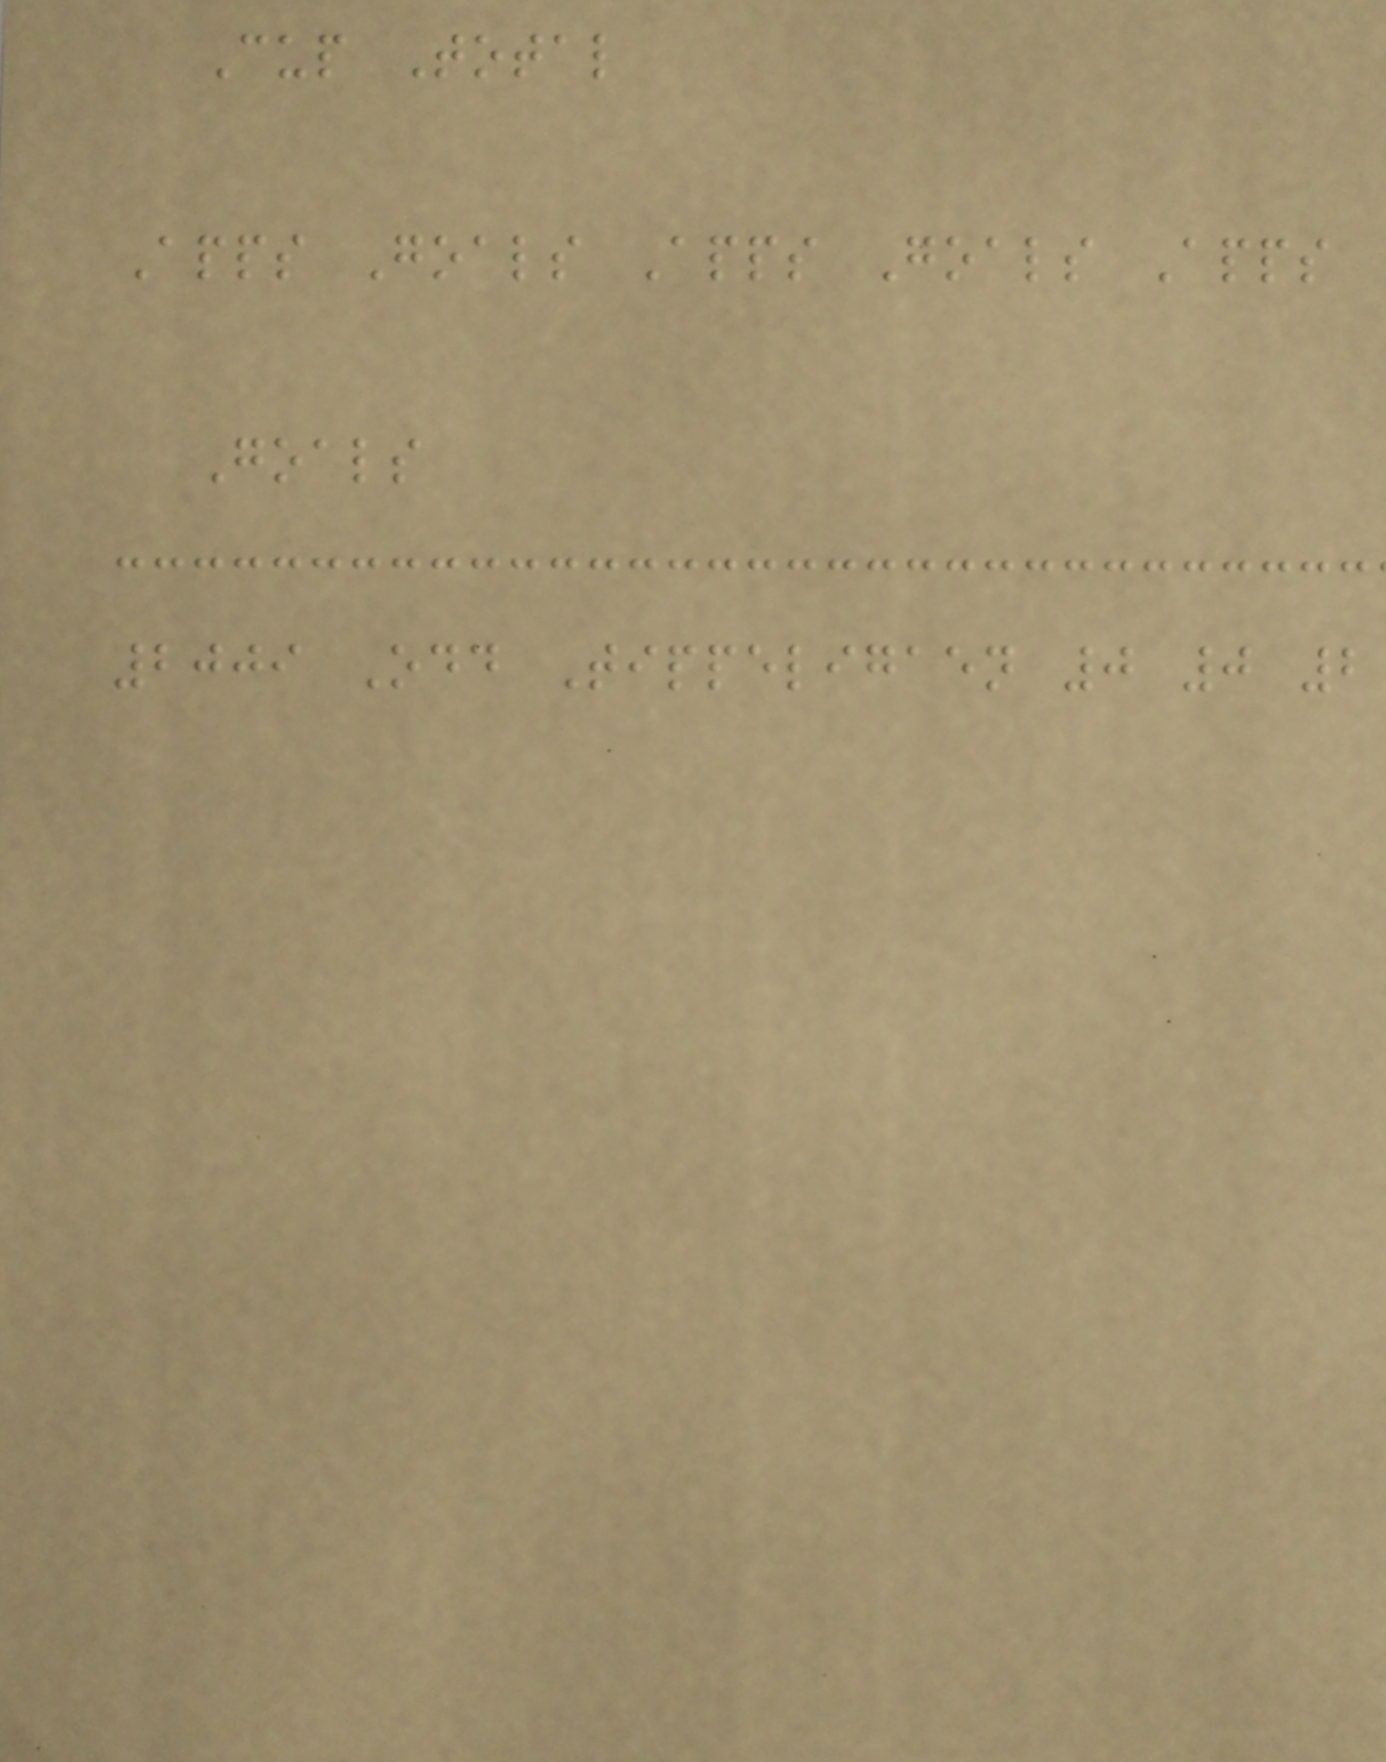Cup Total
Apps Goals Apps Goals Apps
Goals
2009 Odd Tippeligaen 0 0 2
